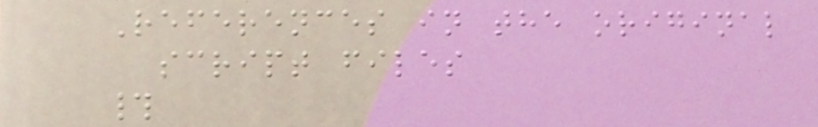References in the original
script files
#
